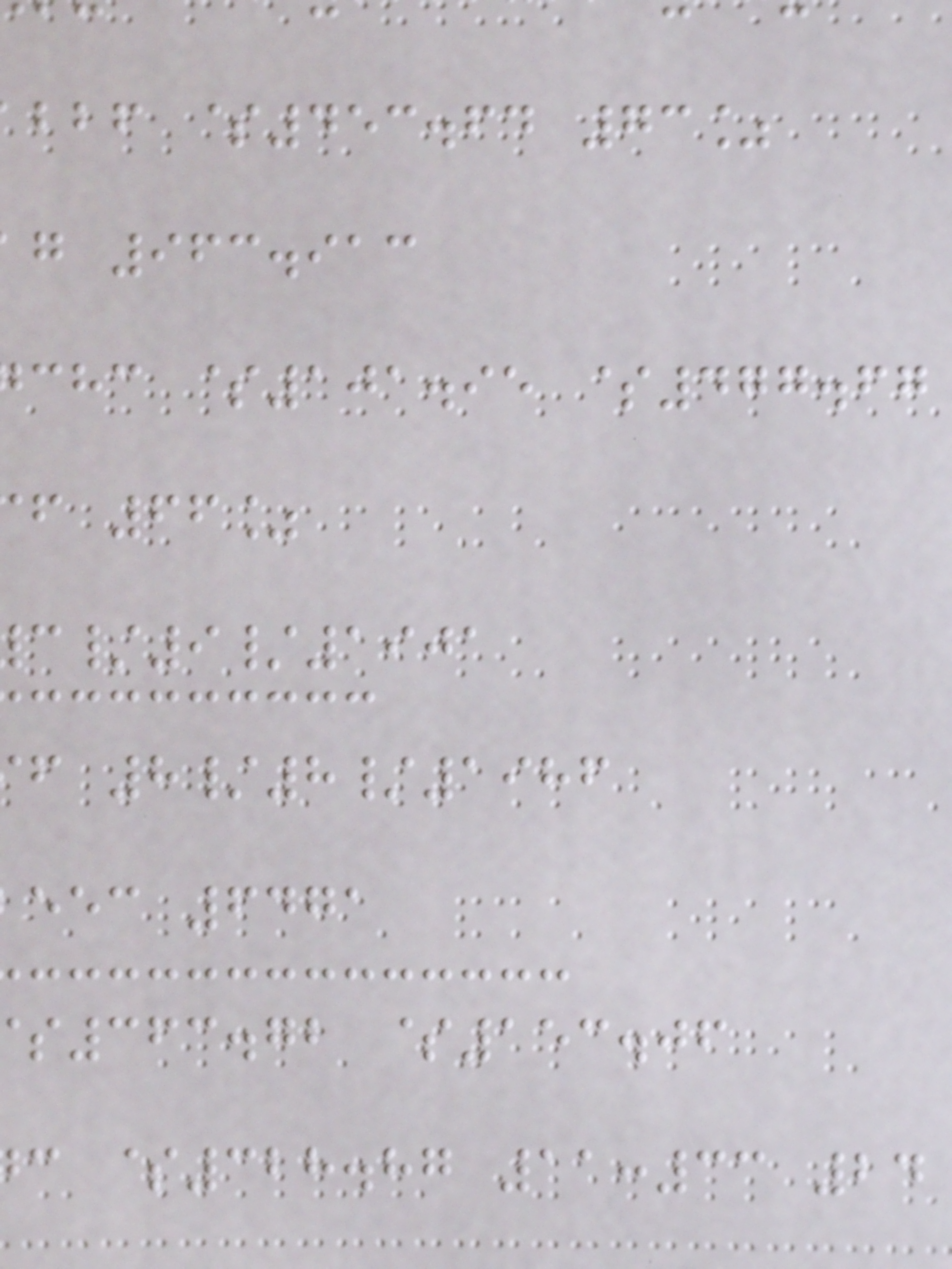bbf $453.64 73%
g 963.913
chc $101.95 $477.67
f 66%
/9/1901
f 8/8/1986
eec 6471
363.72 $153.06
c $328.87 11:33 24
